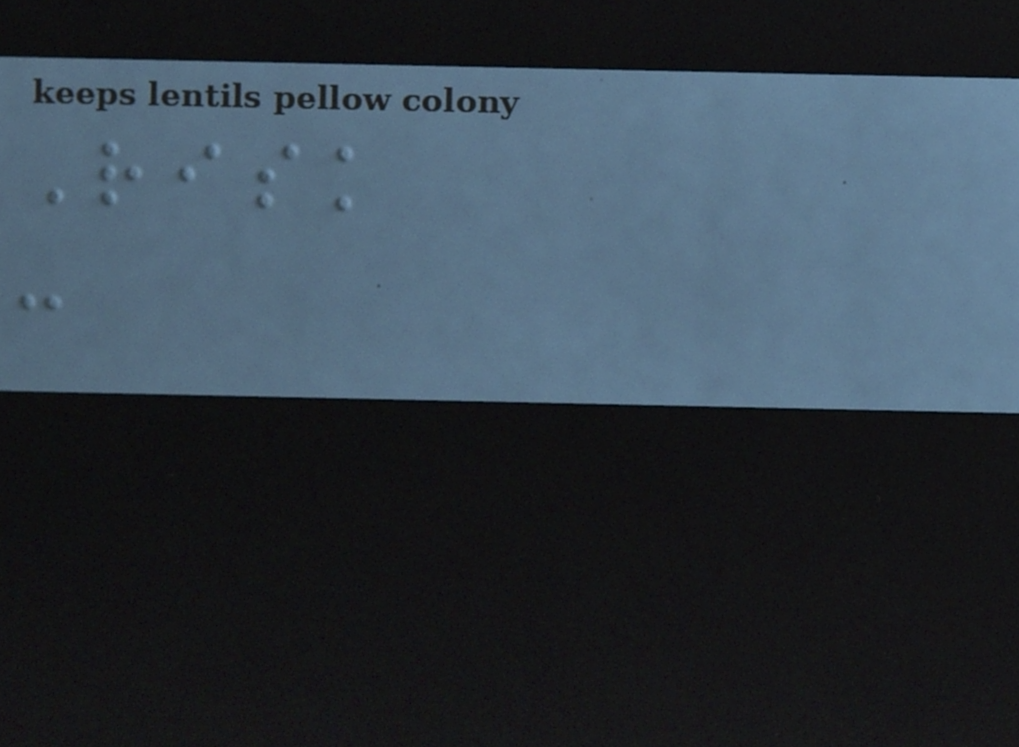Risk
-
